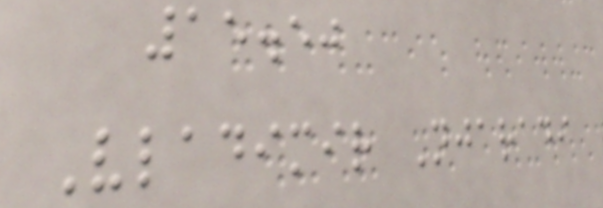15.50
Vladimir Njaradi
